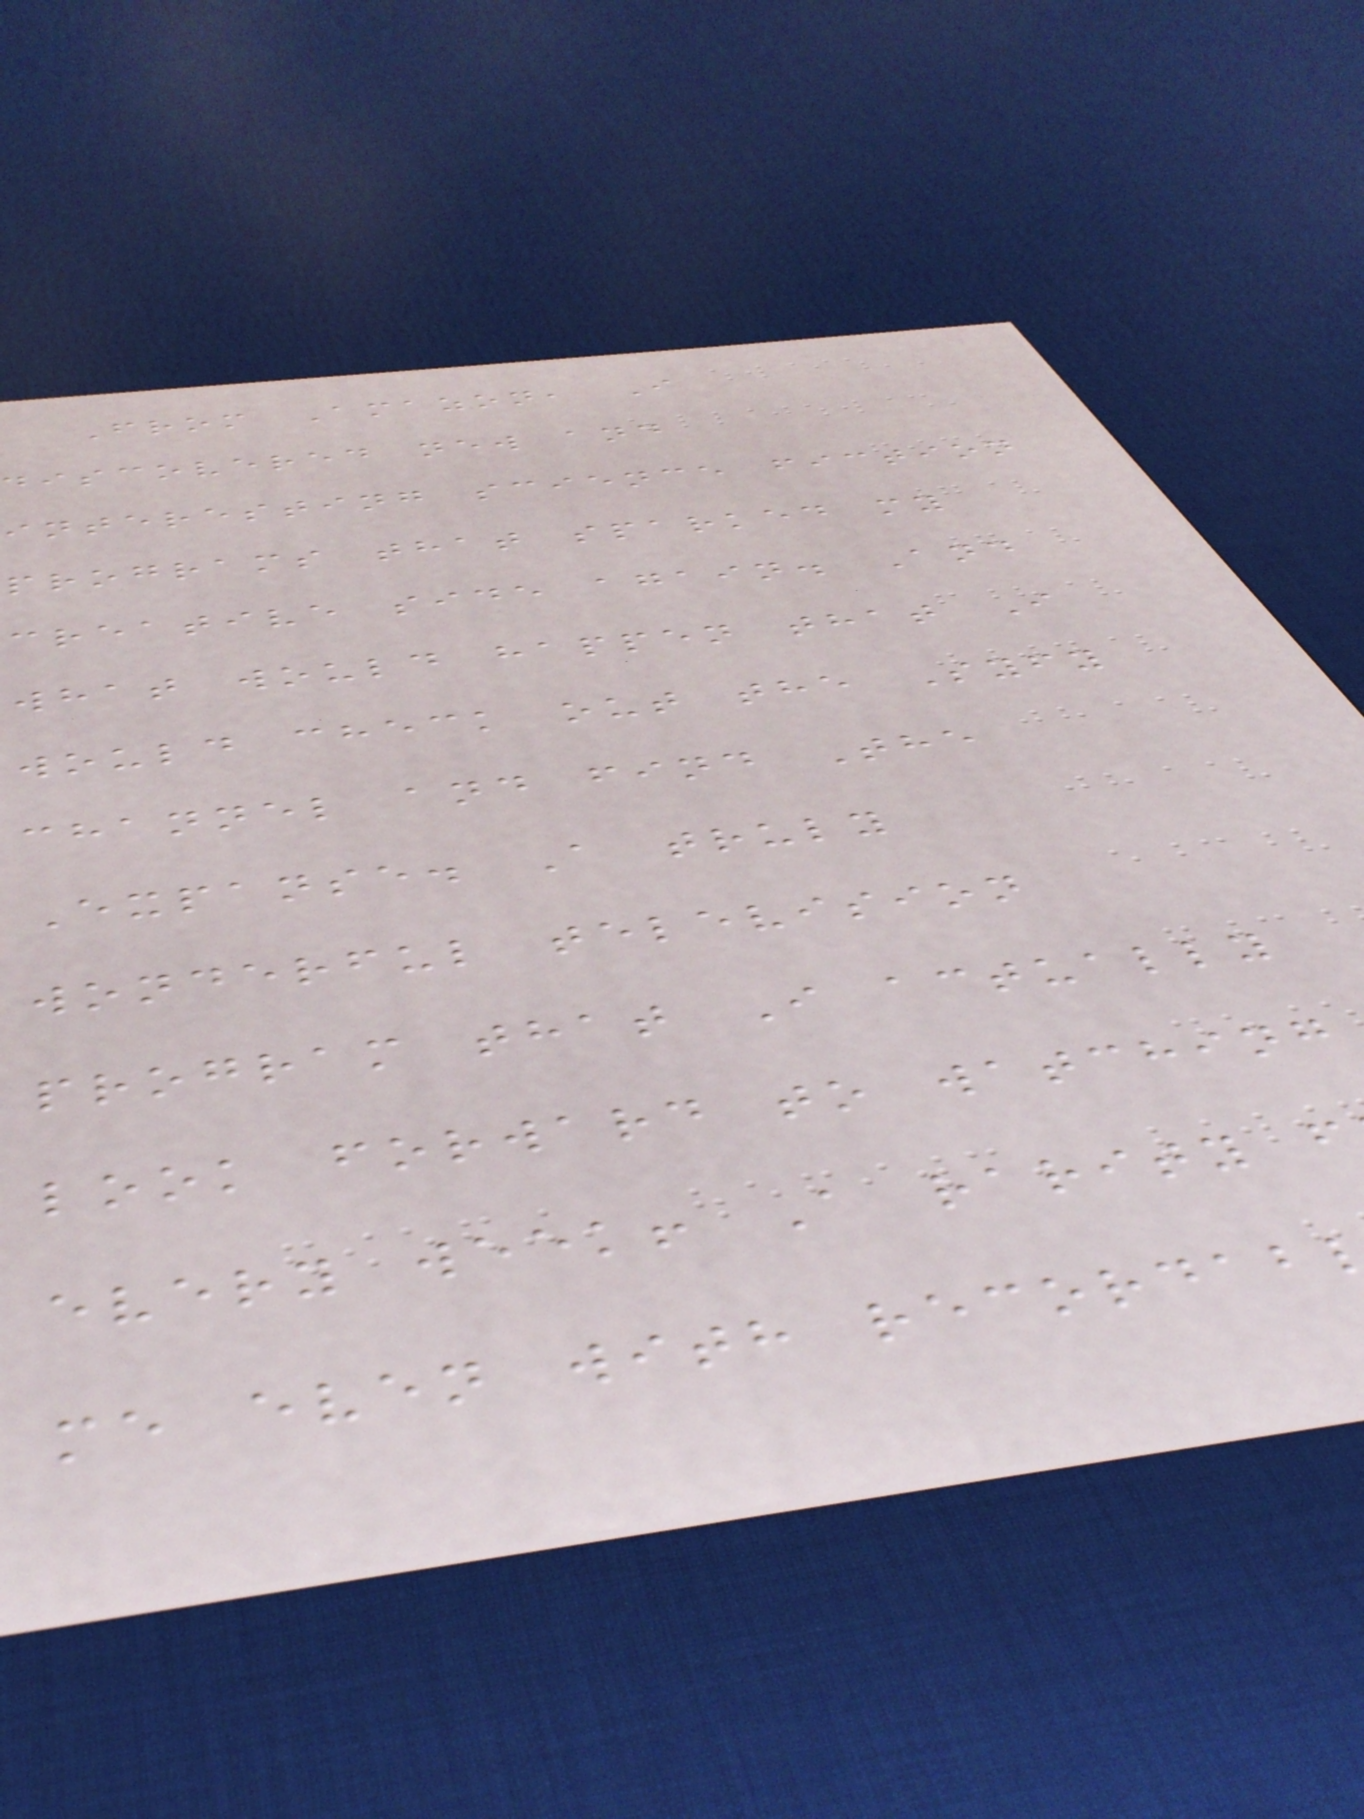From Amazon, I
discovered new and
interesting science fiction
programs that sparked my
creative side again. And
what would happen that I
would check out the Syfy
channel and find The
Expanse. A truly
wonderful television
program that I actually
look forward to watching
every week! A rarity f
me even with recordab
